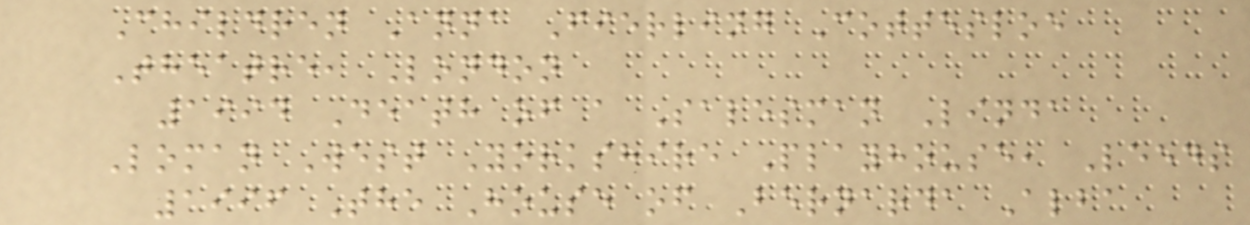Children Anna Fierling Cottesloe
Theatre, London
1994 Death of a Salesman Linda
Loman West Yorkshire Playhouse, Leeds
1996 The House of Bernarda Alba
